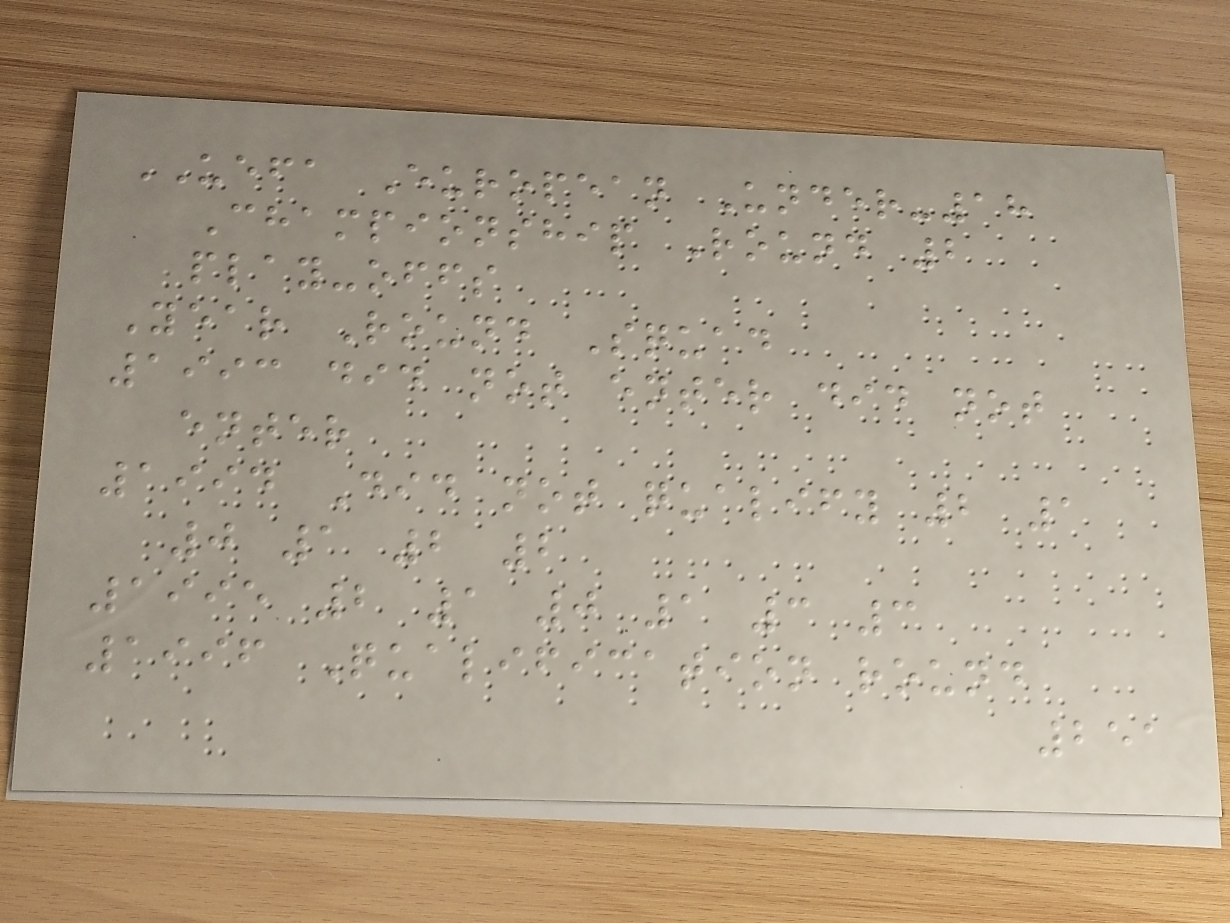UEFA European Under-18
Championship Round 2
play-offs
Year Round Squad
1993 did not enter did not
enter
1994 Did not qualify 2 1
0 1 2 2
1995 2 1 0 1 3 3
1996 Qualification round
251
